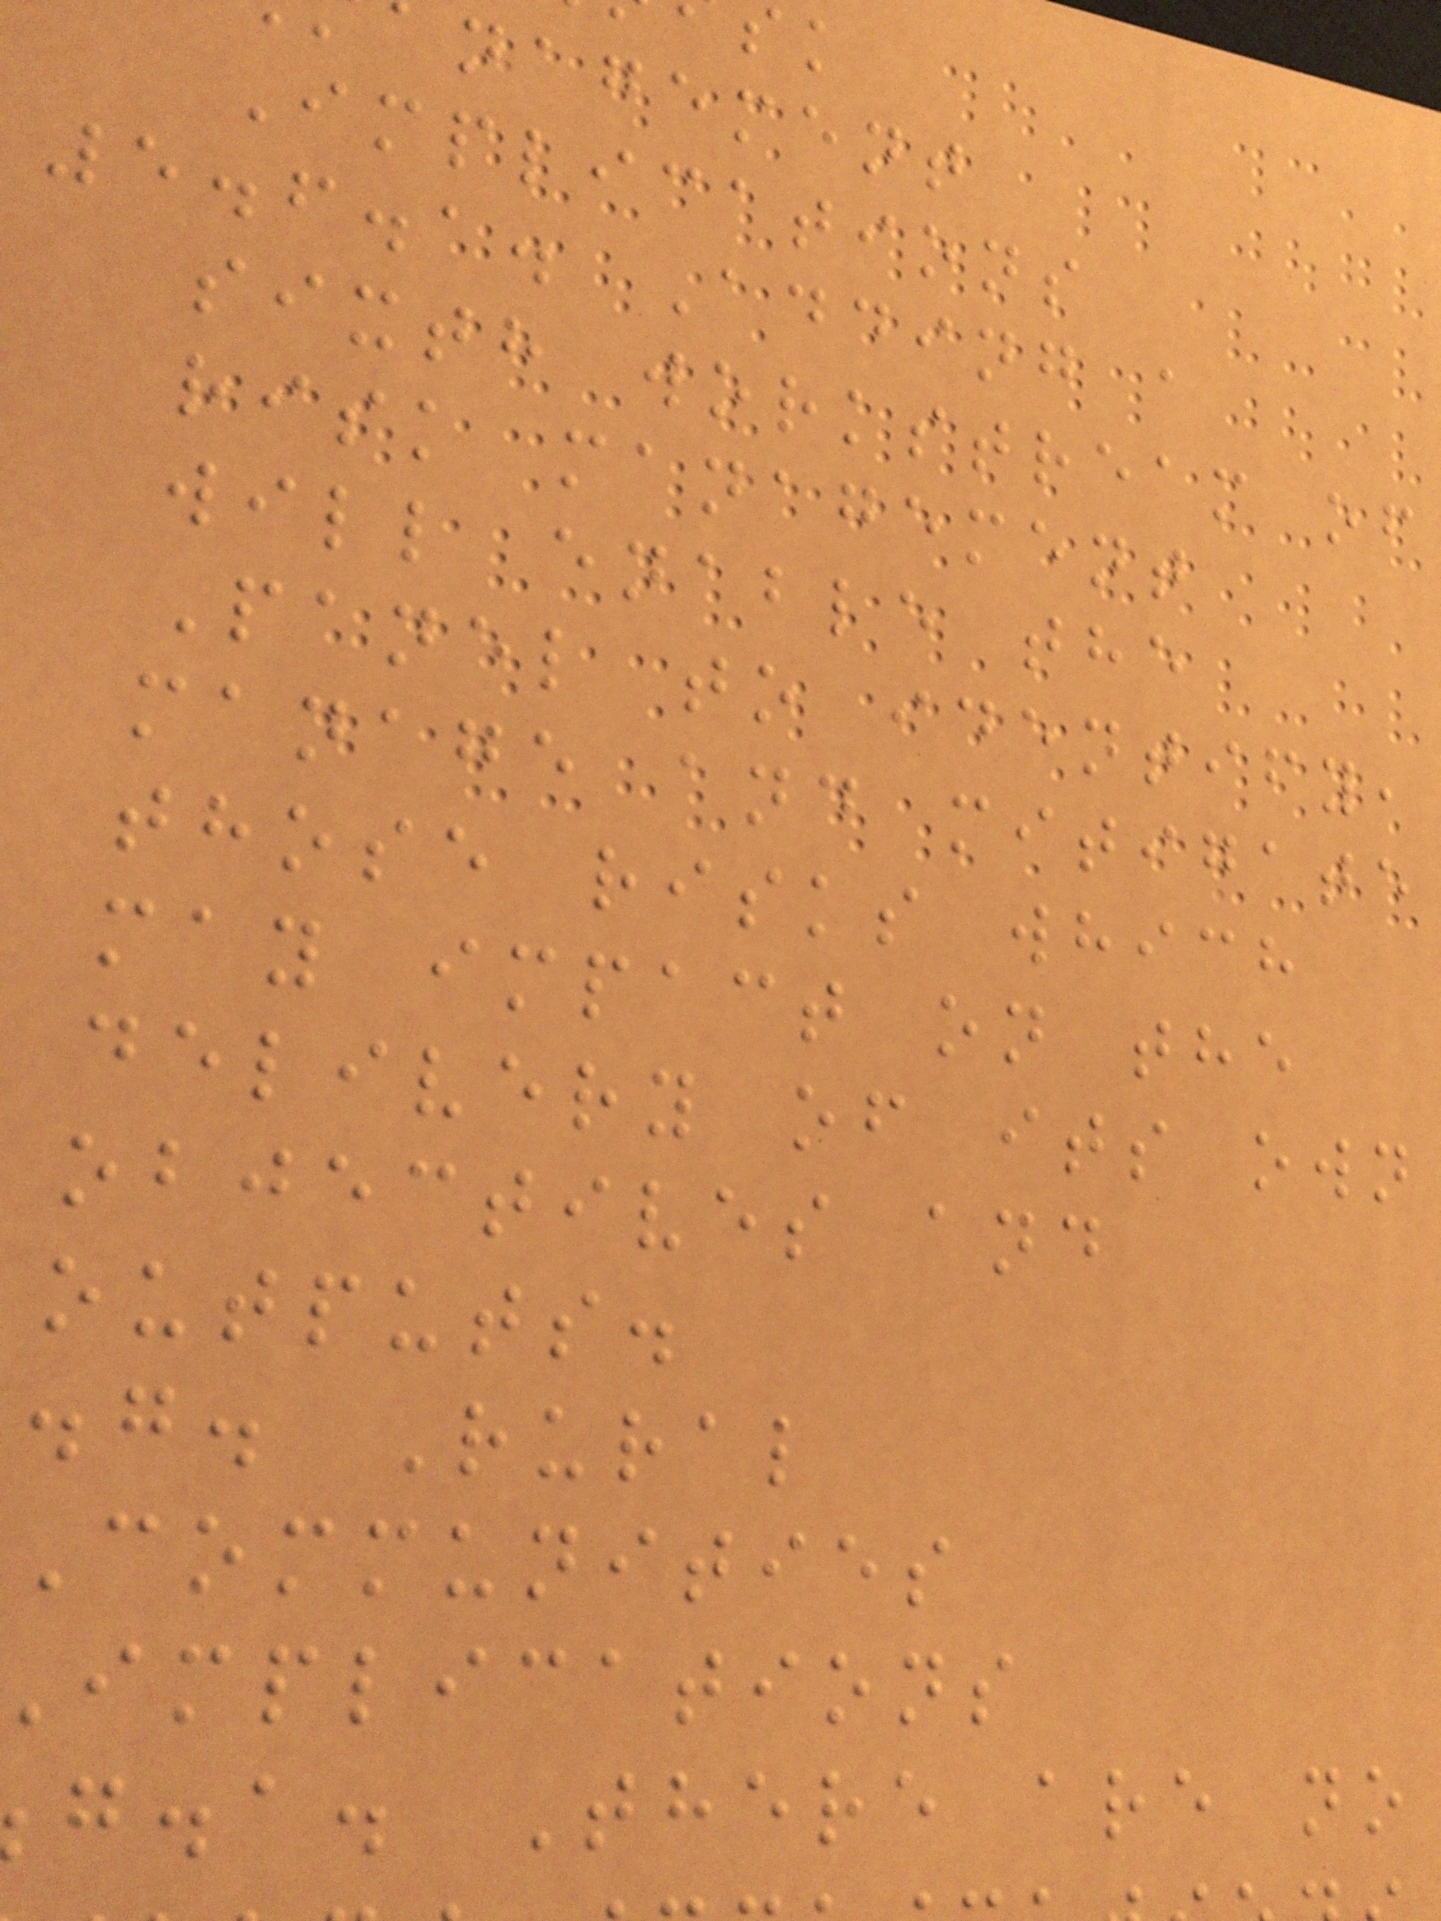nagement
Implications
5.6.1. Adding a
sixth workstream of
risk management
will enable the
Panel to identify,
manage and mitigate
those risks which
may impact on the
delivery of its own
objectives and
outputs.
.g. Rural
Communities
implications
g.a. There are no
